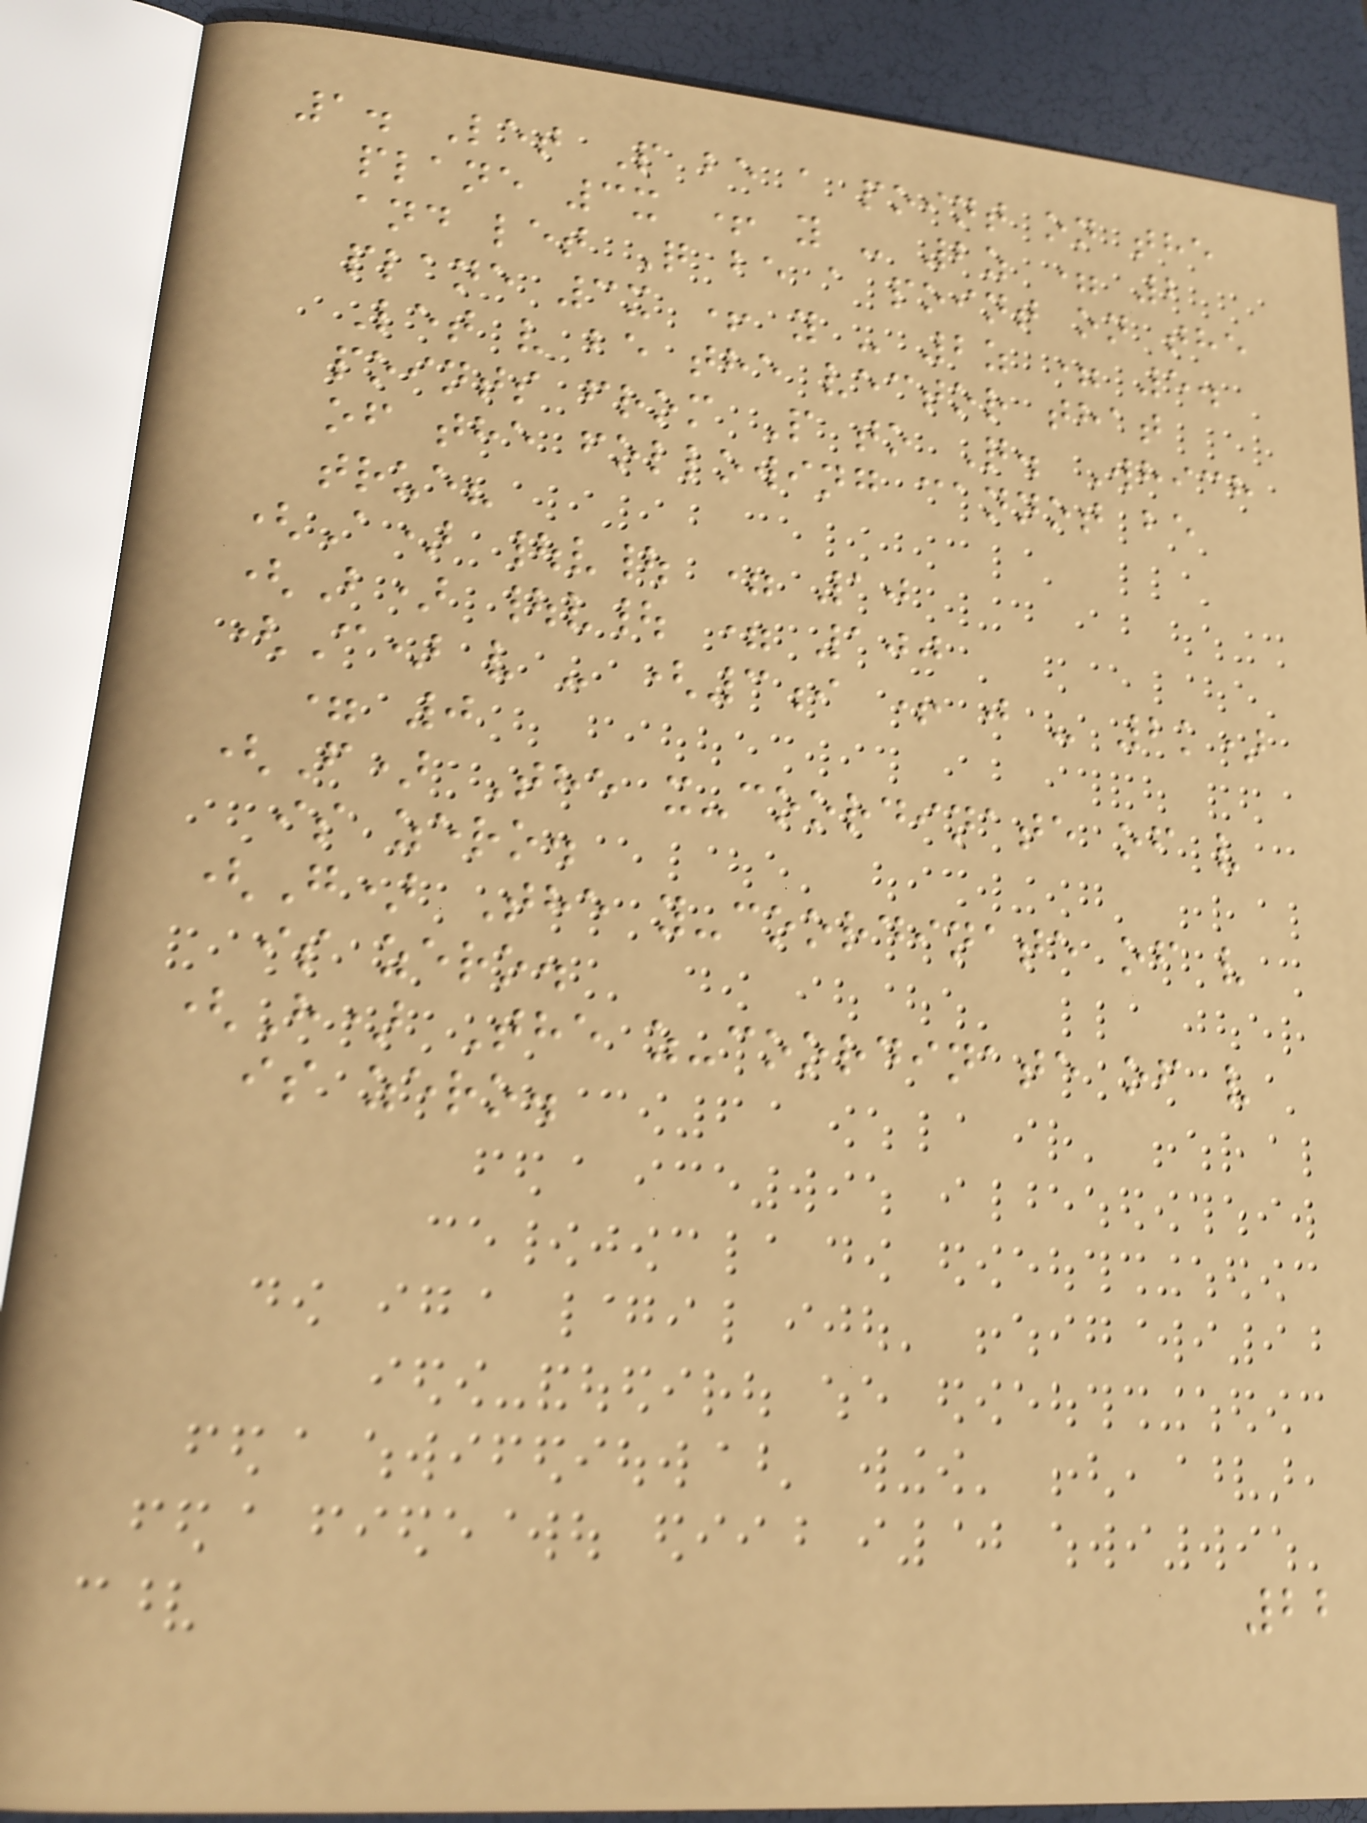1. Let P be a point on the
plane 3x + y - 2z = 2
and let Q be a point on the
plane 3x + y - 2z = 5.
Let v be the vector that
points from P to Q. Which
of the following cannot be
true?
(A) |v| = 10
(B) |v| = 100
(C) v - (3i + j - 2k)
= 0
(F) The x-coordinate of v
is zero.
(G) The y-coordinate of v
is zero.
(H) The z-coordinate of v
is zero.
22
